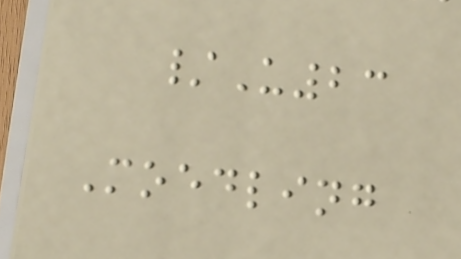/U23
Moedling
